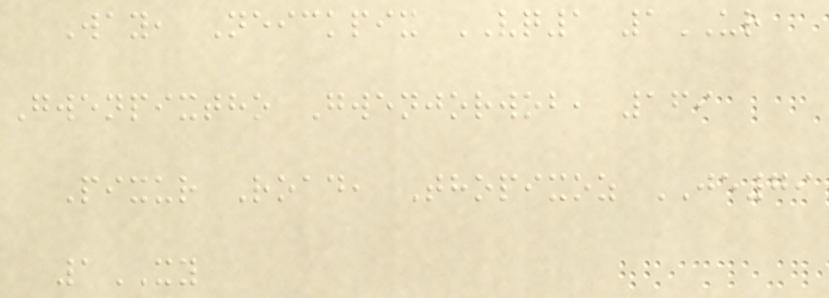Way, Neickpix VQ1 1UR
Gwenpixtho Gwenjorwob, 169
Pixur Road, Thopixoz JE79
1XY
